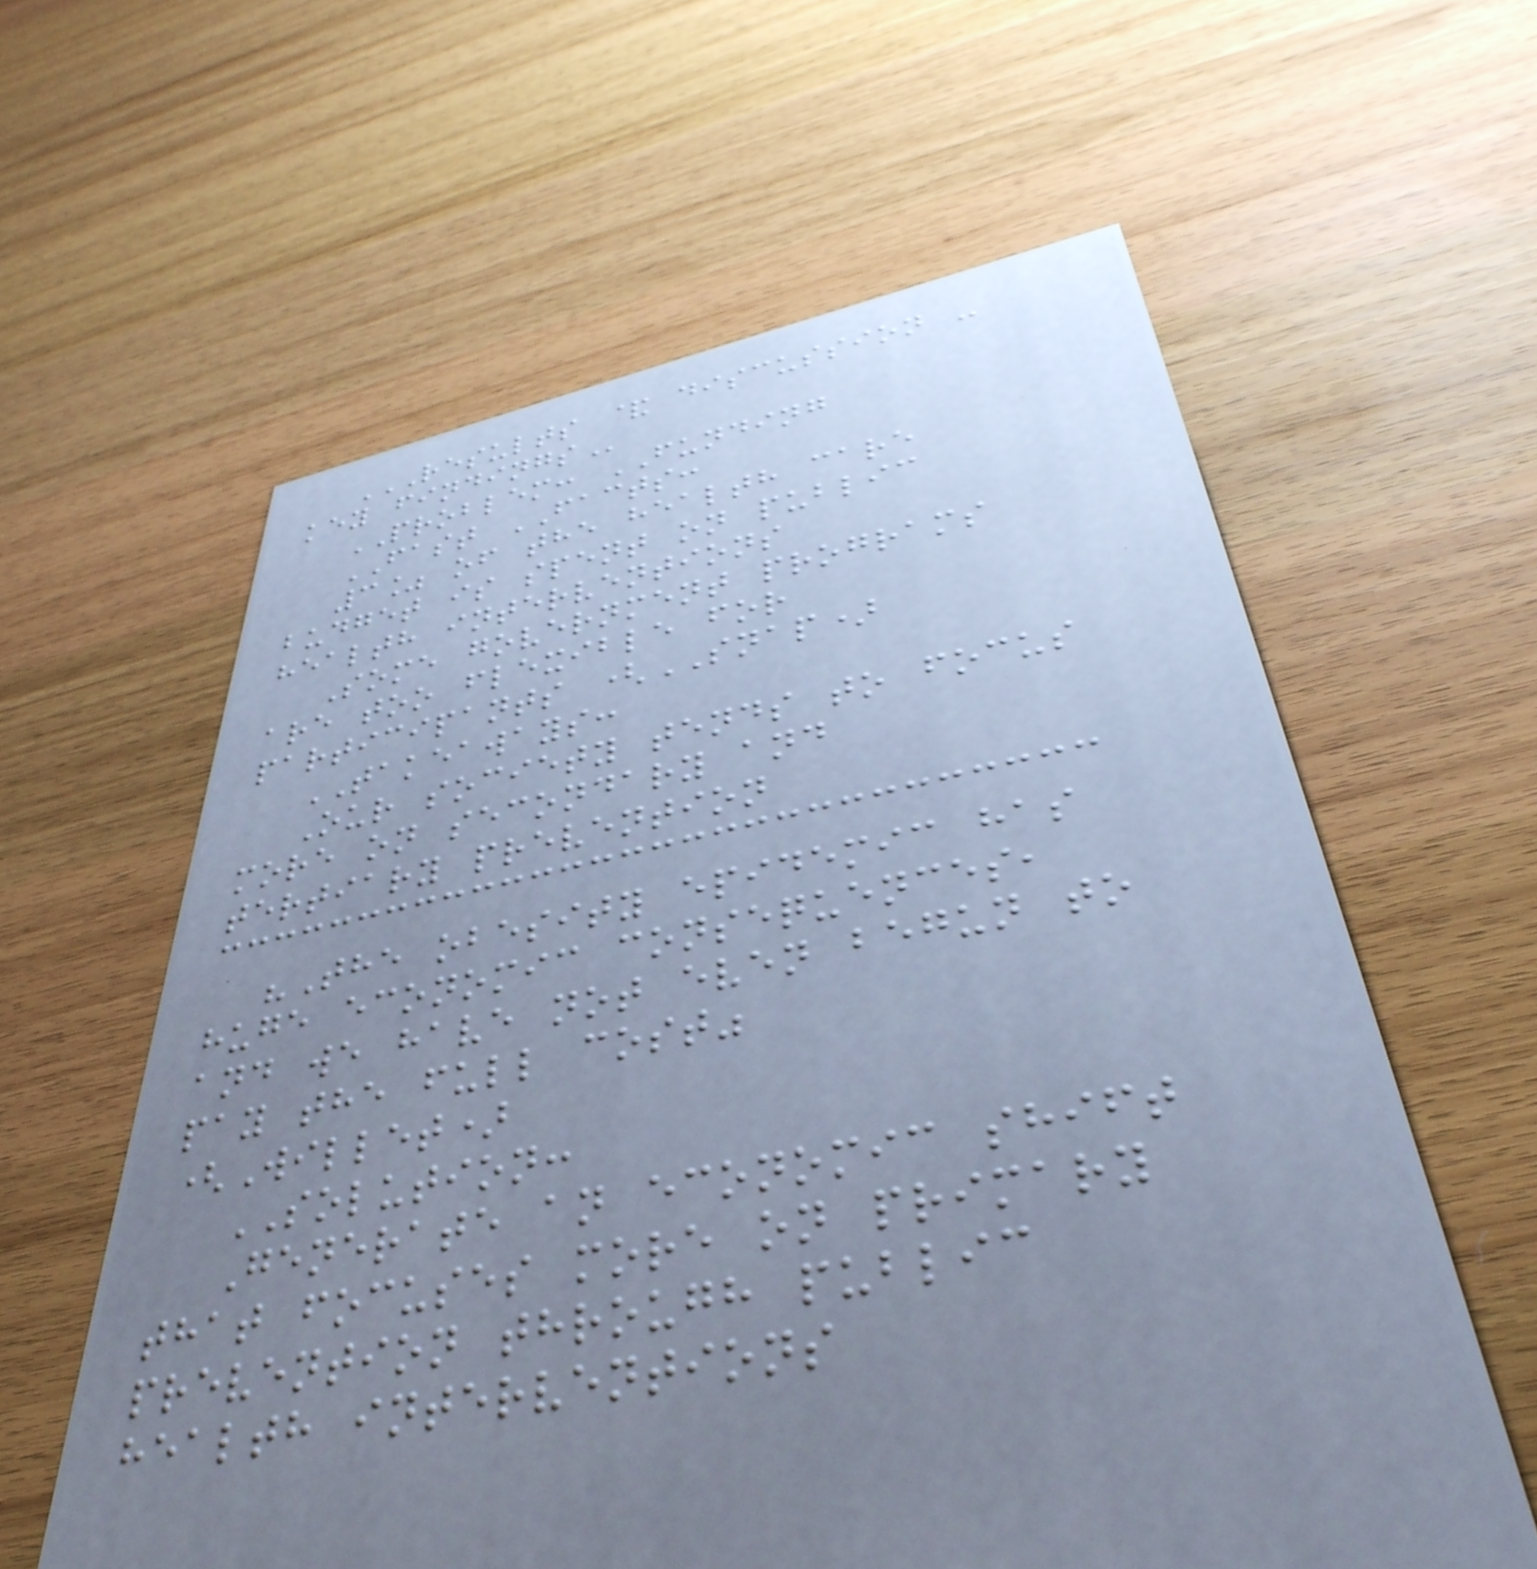RESULTS & DISCUSSION -
KEY FINDINGS
PROBLEM: FUNDING
FAST FACTS:
3% of the health care
budget is spent on public
health interventions
Some government programs
are too flexible for
participants (SNAP)
TAKEAWAYS:
Our society tends to focus
more on secondary and
tertiary prevention
"The obesity epidemic has
huge economic consequences,
and we have not even begun to
pay the full cost"
(Willet)
SOLUTION:
Generate an economic shift
that focuses more on primary
prevention through public
health interventions
